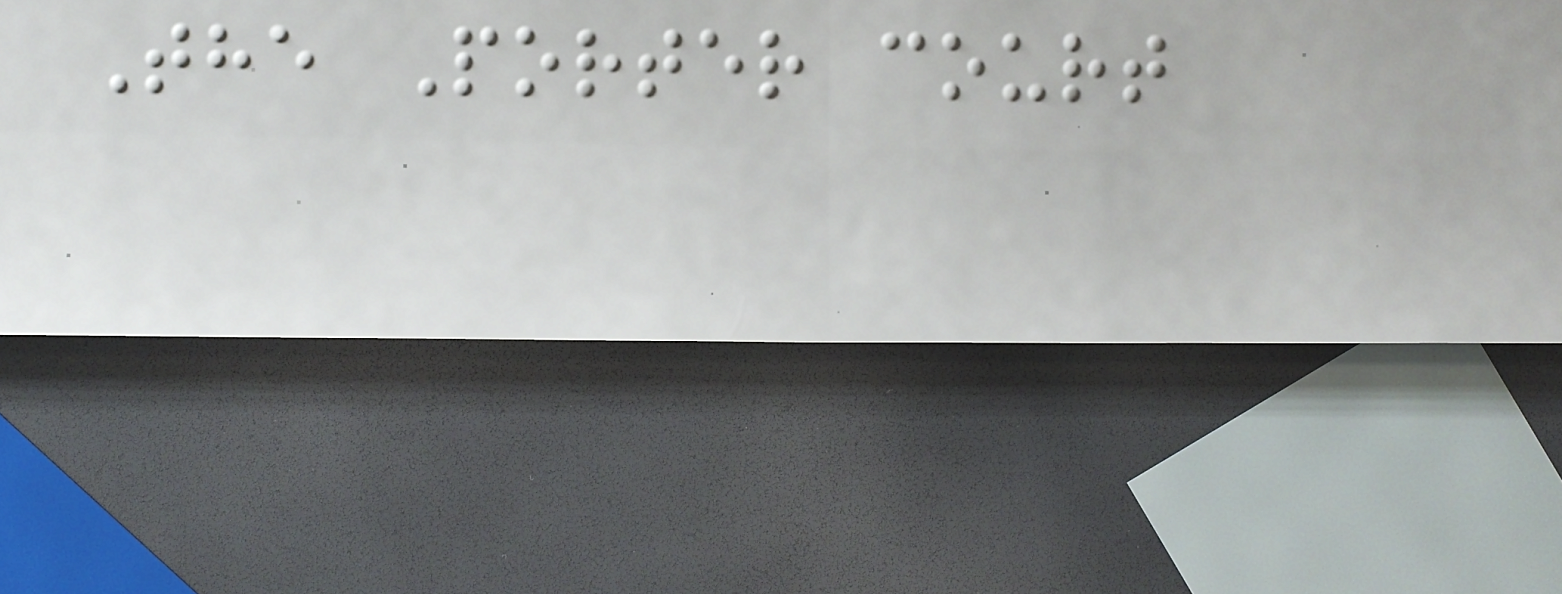The Porter court
